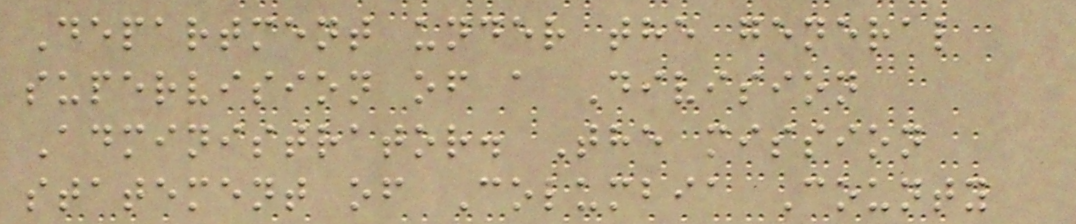Department under the general
supervision of a Division
Administrator. The mission
statement of Columbia County
